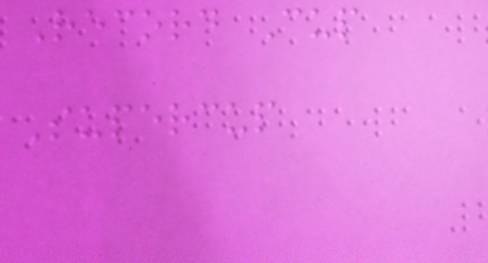Record Cup
Supercup
